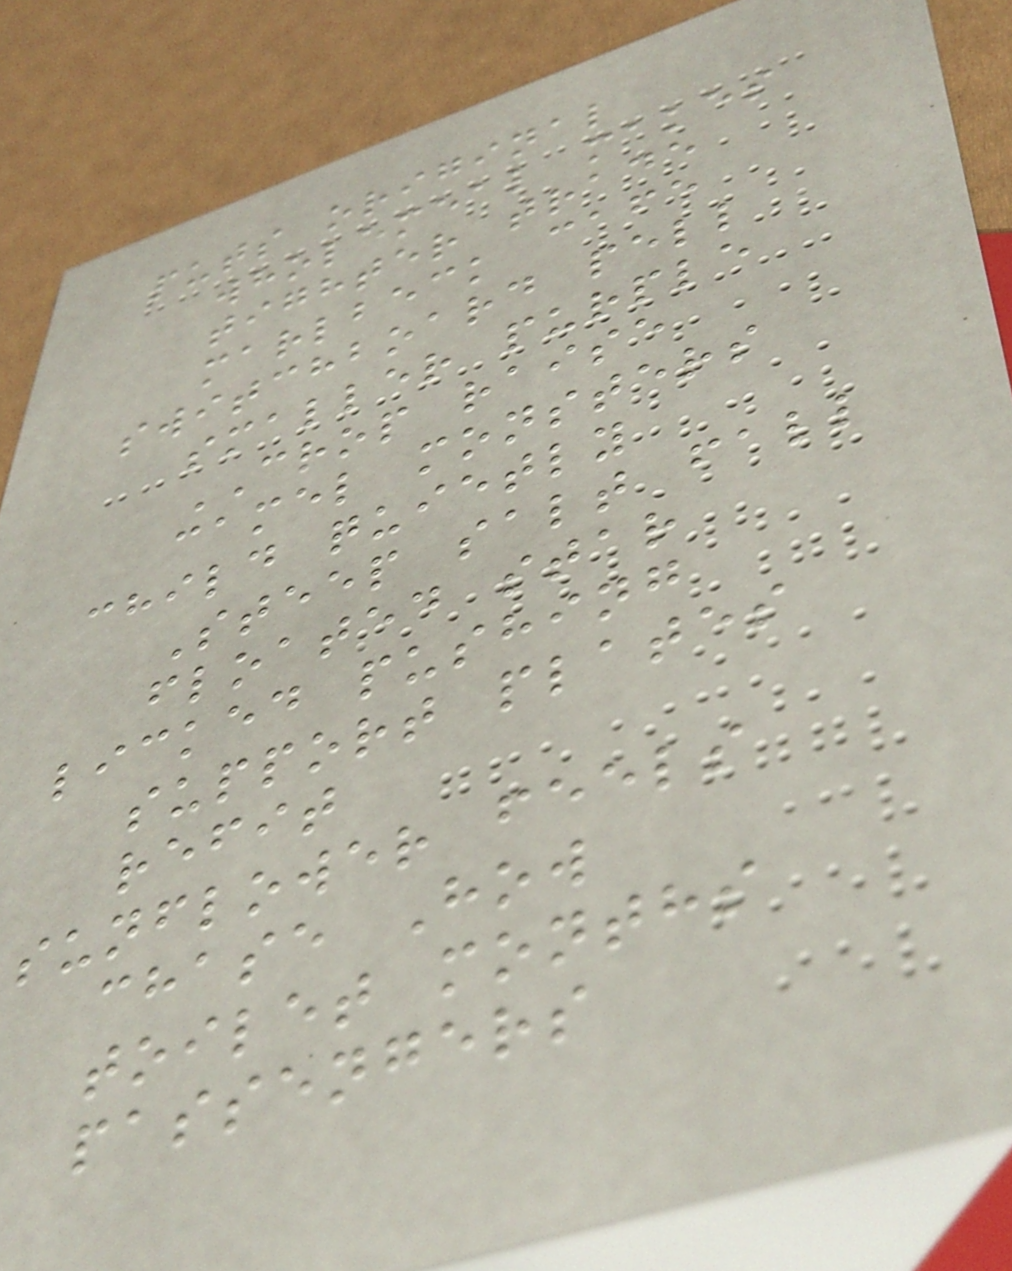puts original
wholemeal makes
tighter trade
marlbeck cafe
switchboard pell
smaller purple
CROP raise
camel monsters
child quietly
Steep salt fall
floated star
licked pushing
support plates
refit
sunflower feels
chase How
toilet months
passengers
